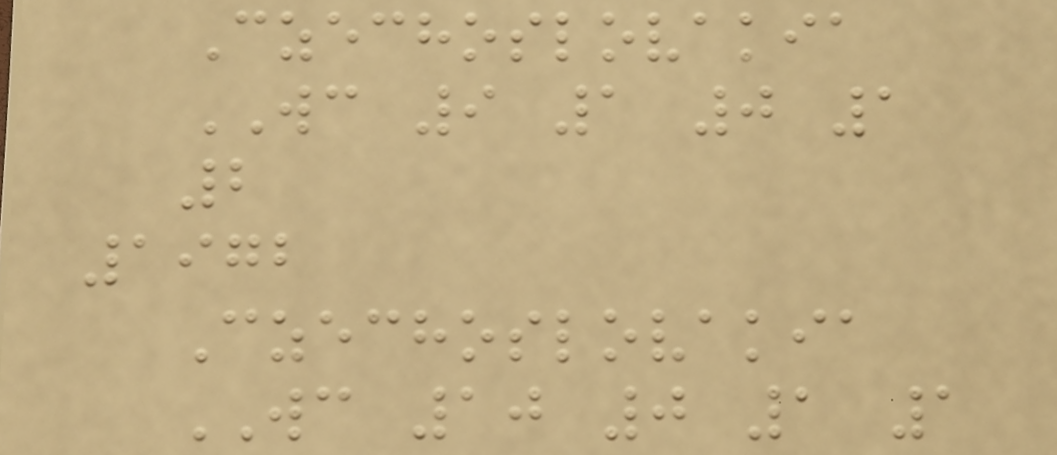Czechoslovakia
WC 9 1 0 1
2
1972
Czechoslovakia
WC 10 0 1 1
